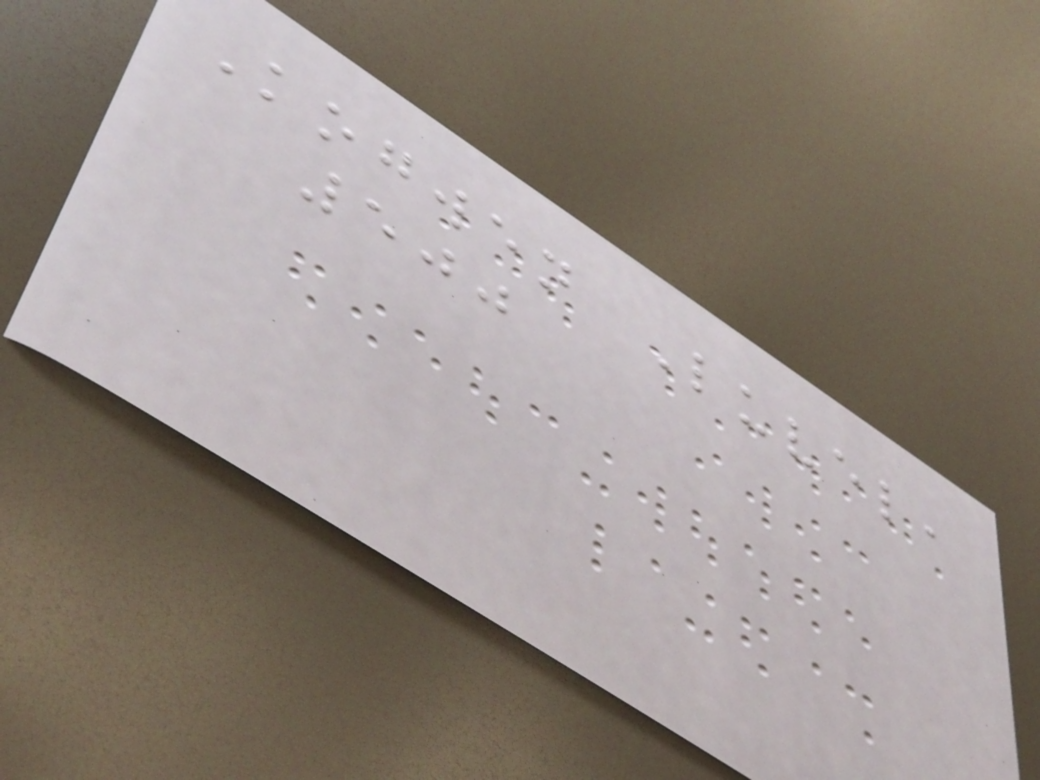Kogwen Luvel,
500
